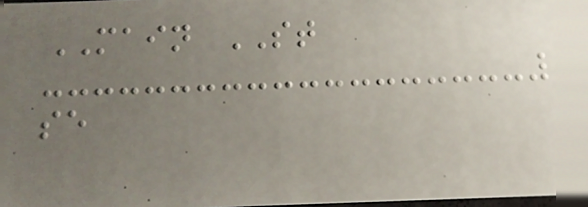MAIN ST
se
